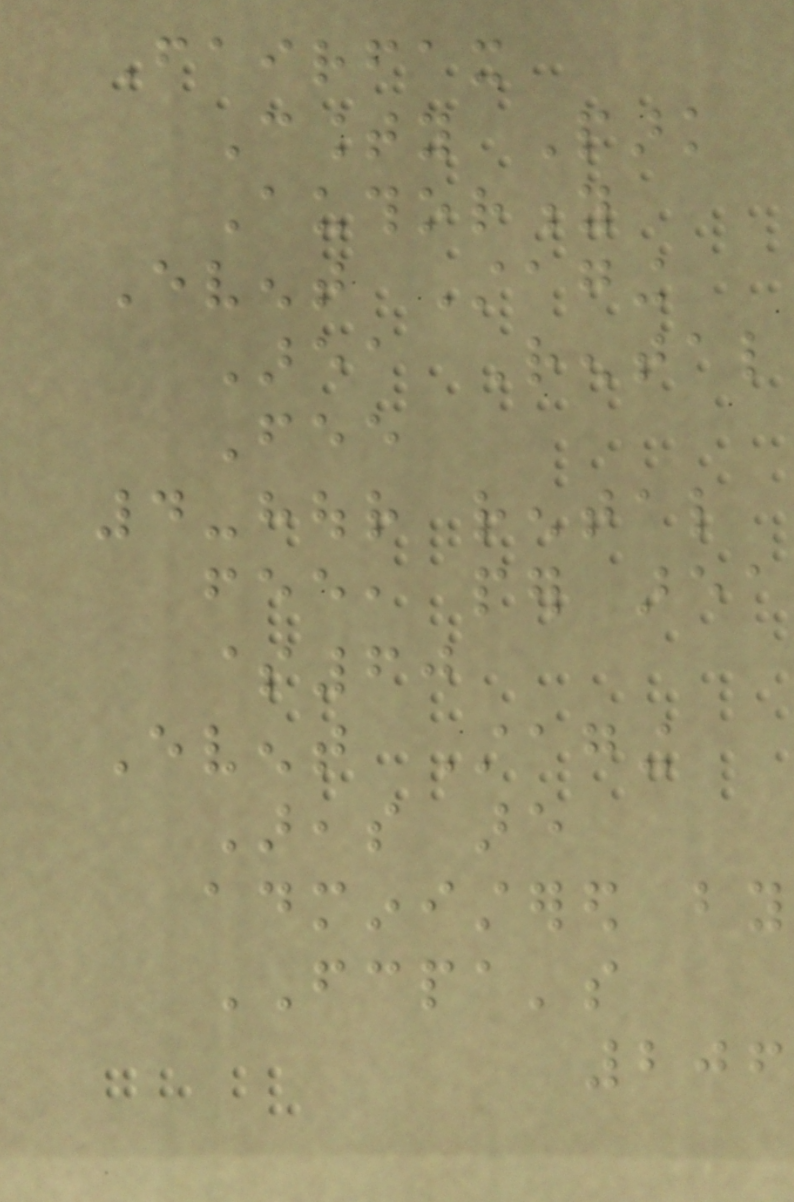Fairfax
County Park
Authority
Event Staging
Area Rental
Fee
4-hour rental
fee, per area
$60
Event Staging
Areas are
administered by
FCPA's
206
